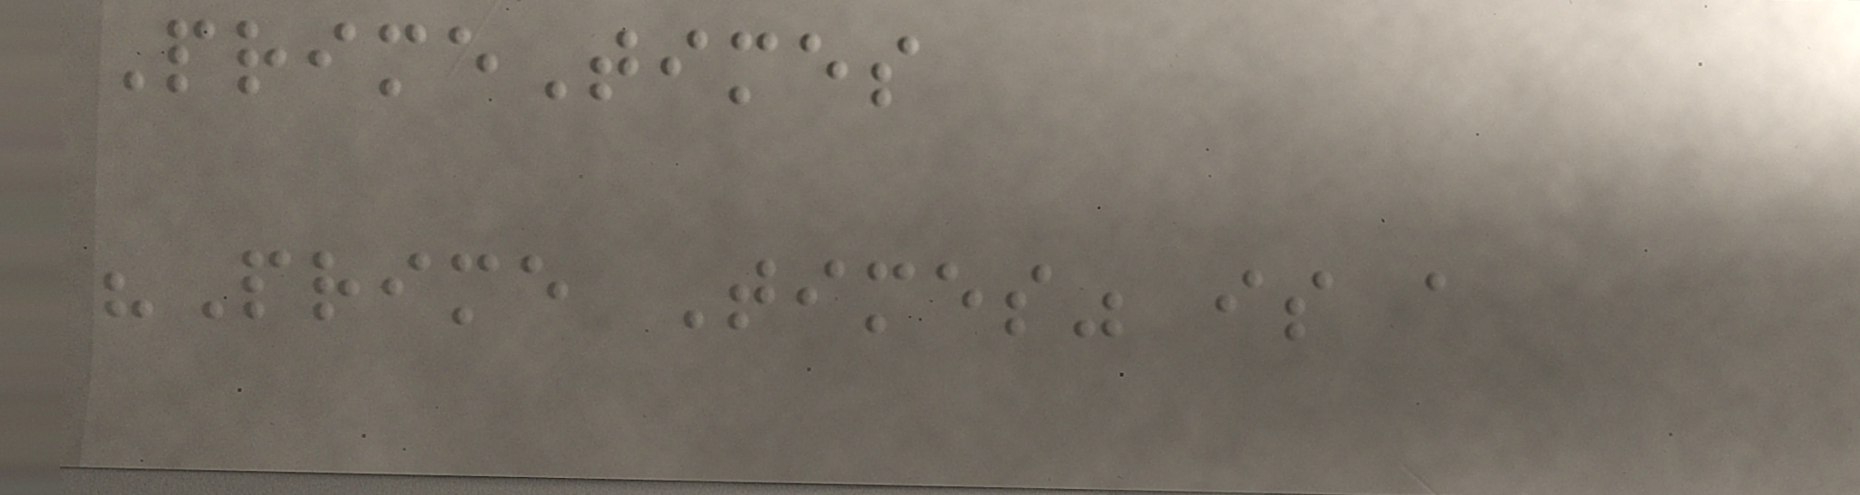PrimeTimes
"Prime Times" is a
